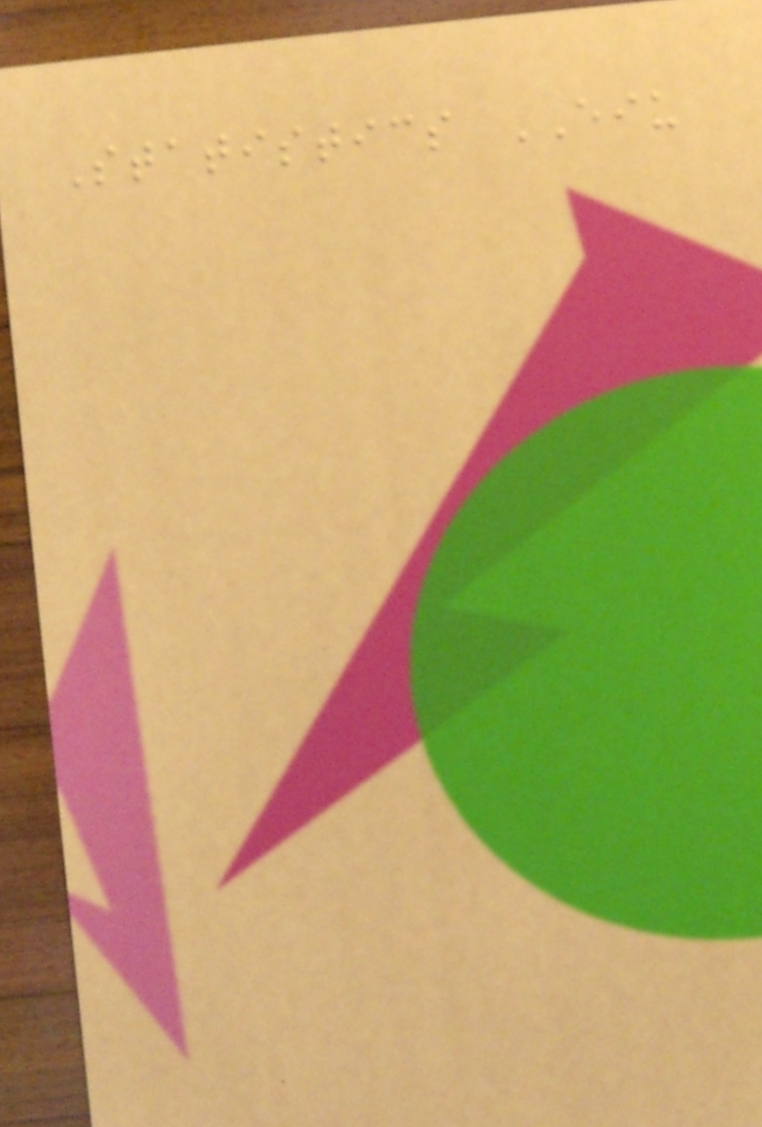Statistics EIU
